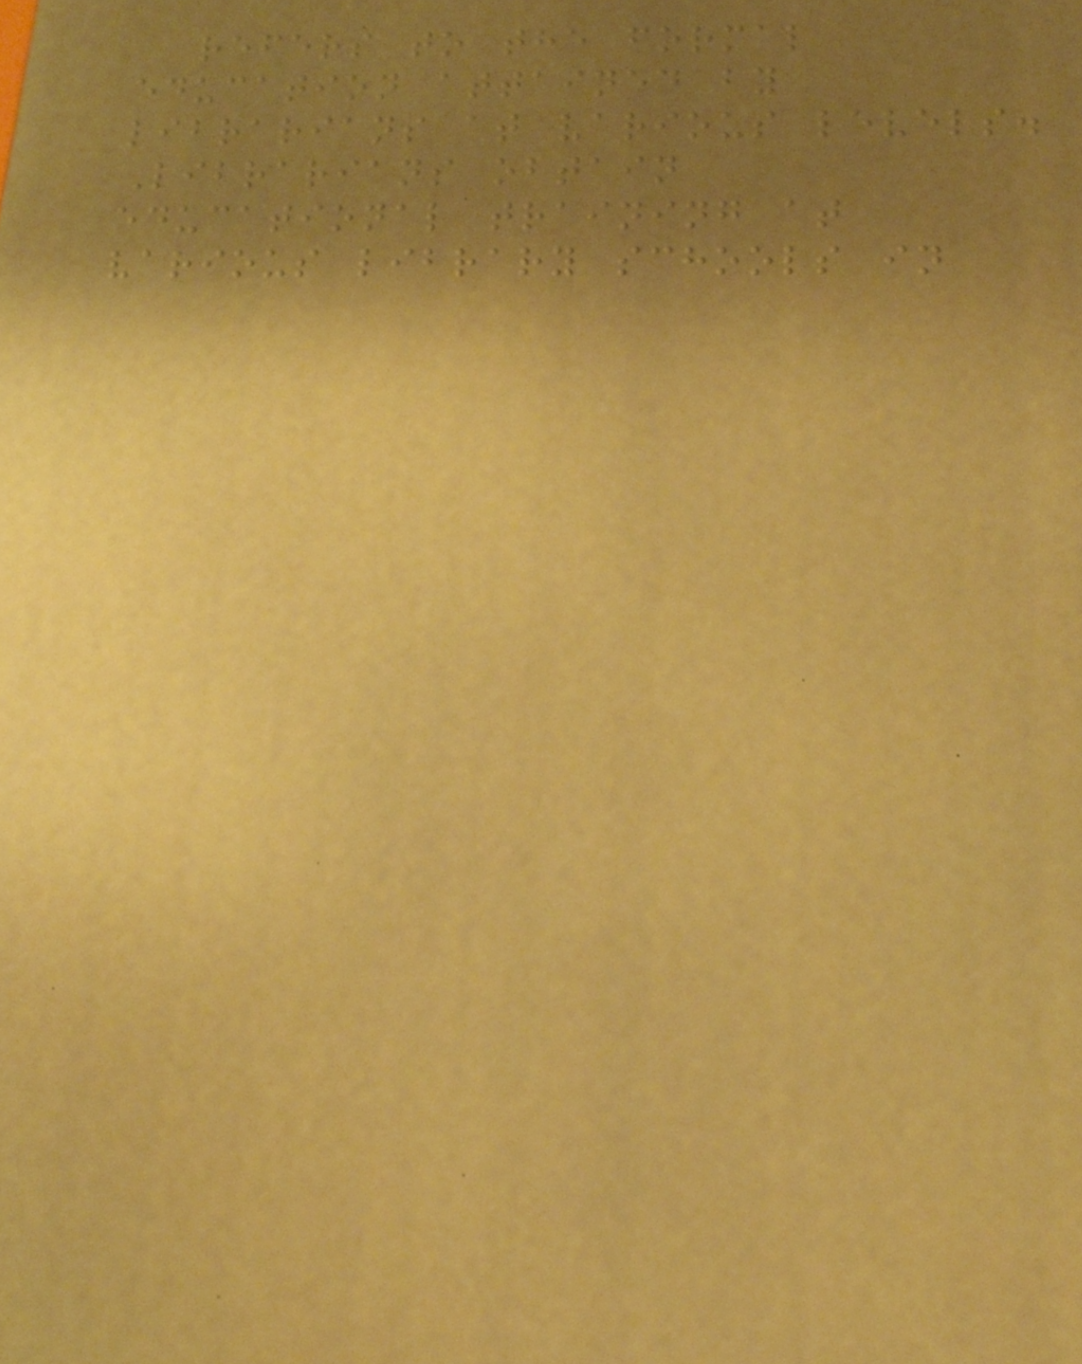refers to the formal
education attained by
librarians at various levels.
Librarians obtain
educational training at
various library schools in
